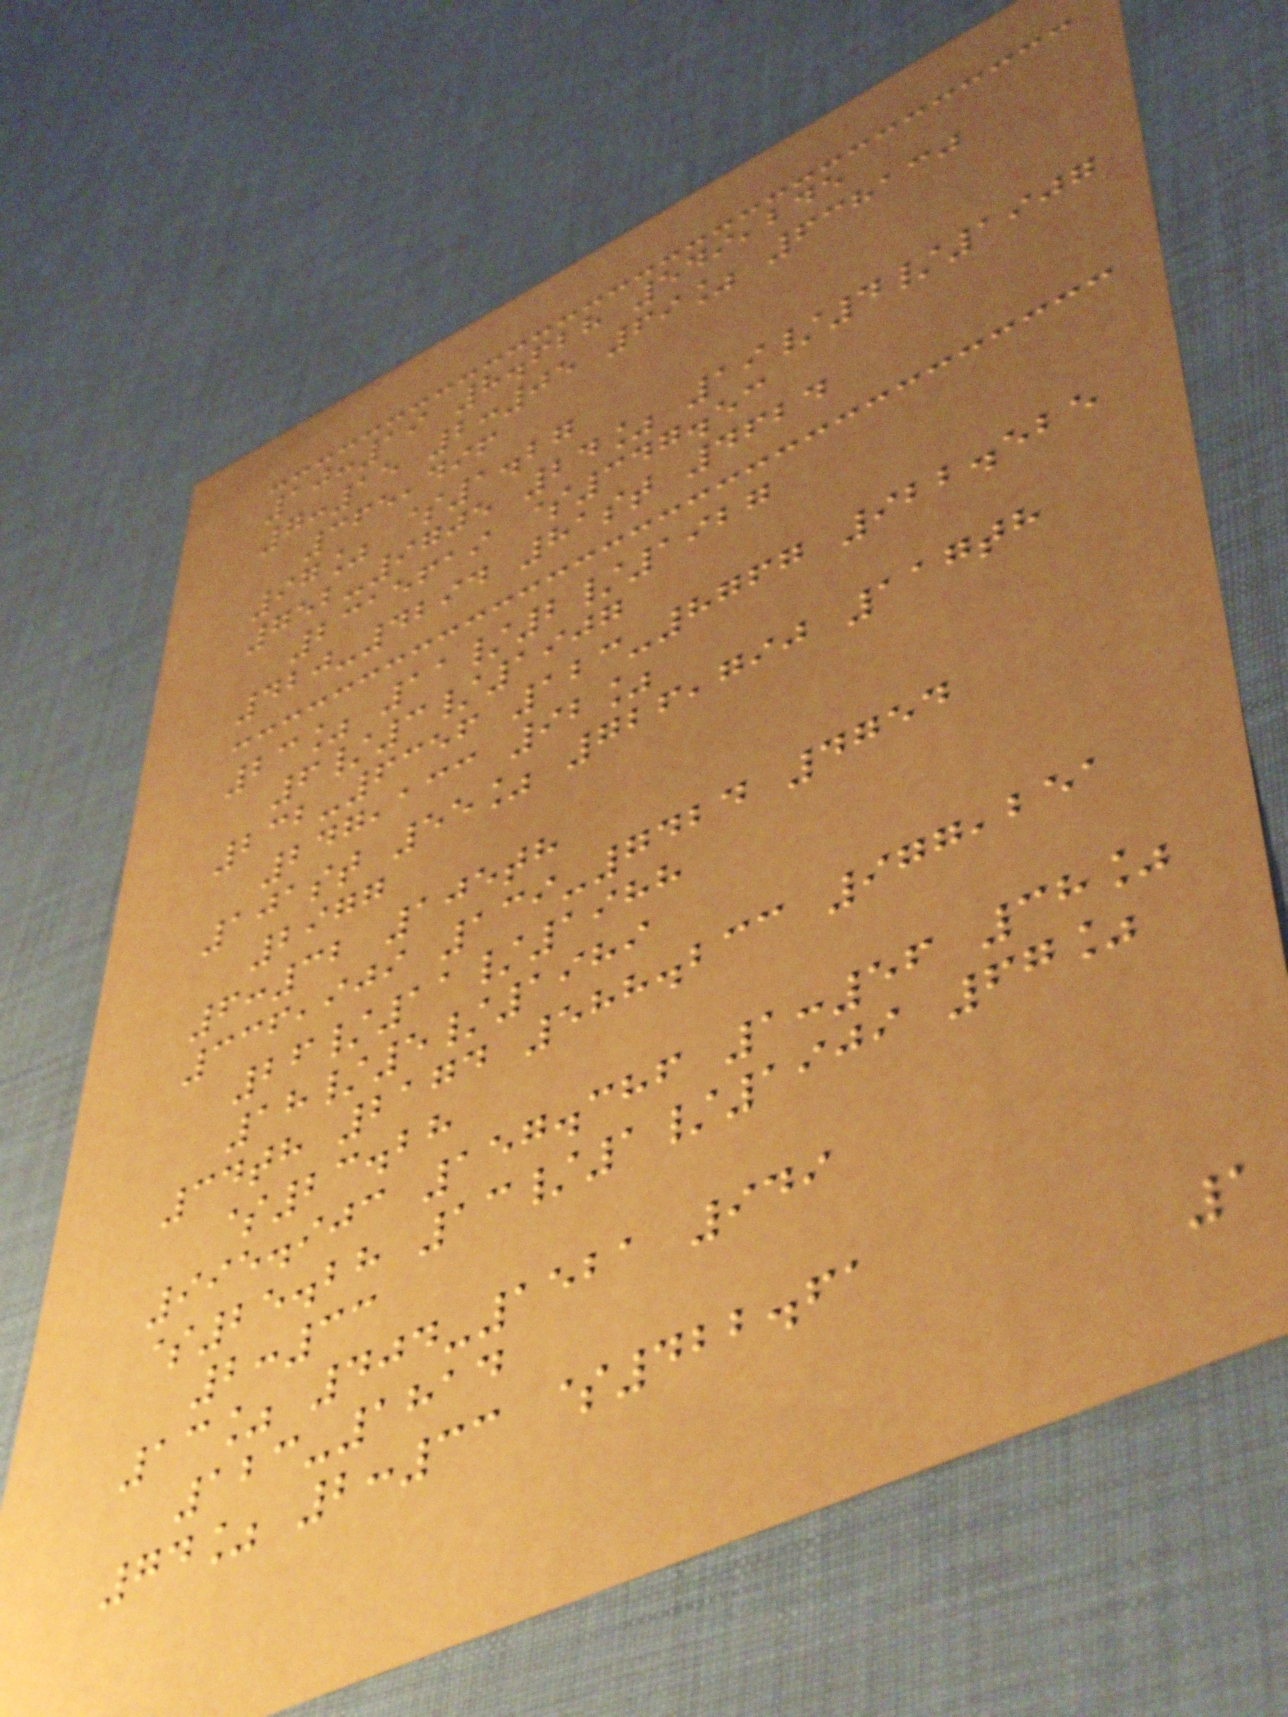10:19 8.628 549,245
7:15 2:05 69% 638130
365,496
97% $1.27
752-9705 24% 19/4/1907
2315619 $347.53
420-4294 81st 4624
23% 11/2/1927
6/3/1907
232-6356 123-8767 922.525
247,133 92%
101st 55% 726,790 117th
2977
6:32 105th
336,909 139-7424 4754
26/11/1988
18/5/1989
34th 2174 588.233 977,251
$23.28
995.903 157.386 1:56 38%
$25.28 13/1/1909 67%
2:33
13% 404-1521 949
123-1814
74% 2:33 $422.61
1
